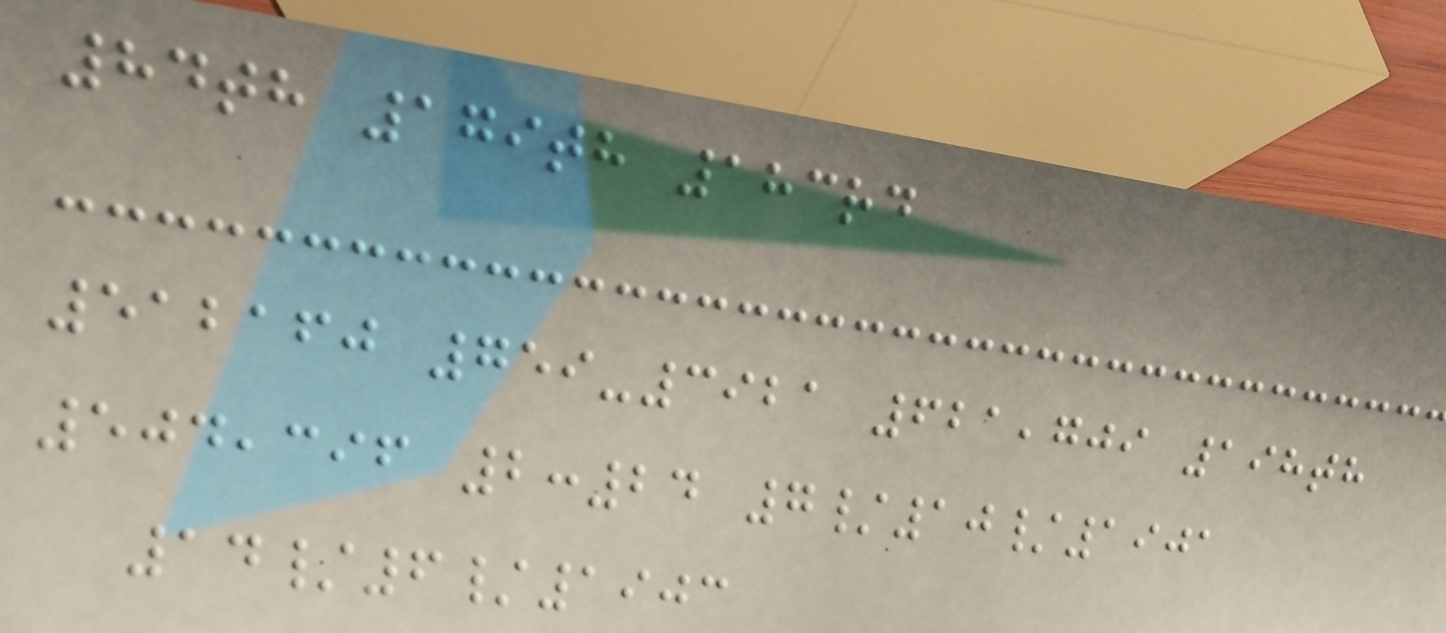84th 179th 183rd
512160 759-3921 621,709 198th
504,396 2:24 7/10/1901
14/6/1903
